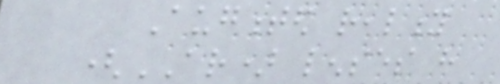Augmented reality
(AR) lenses have
